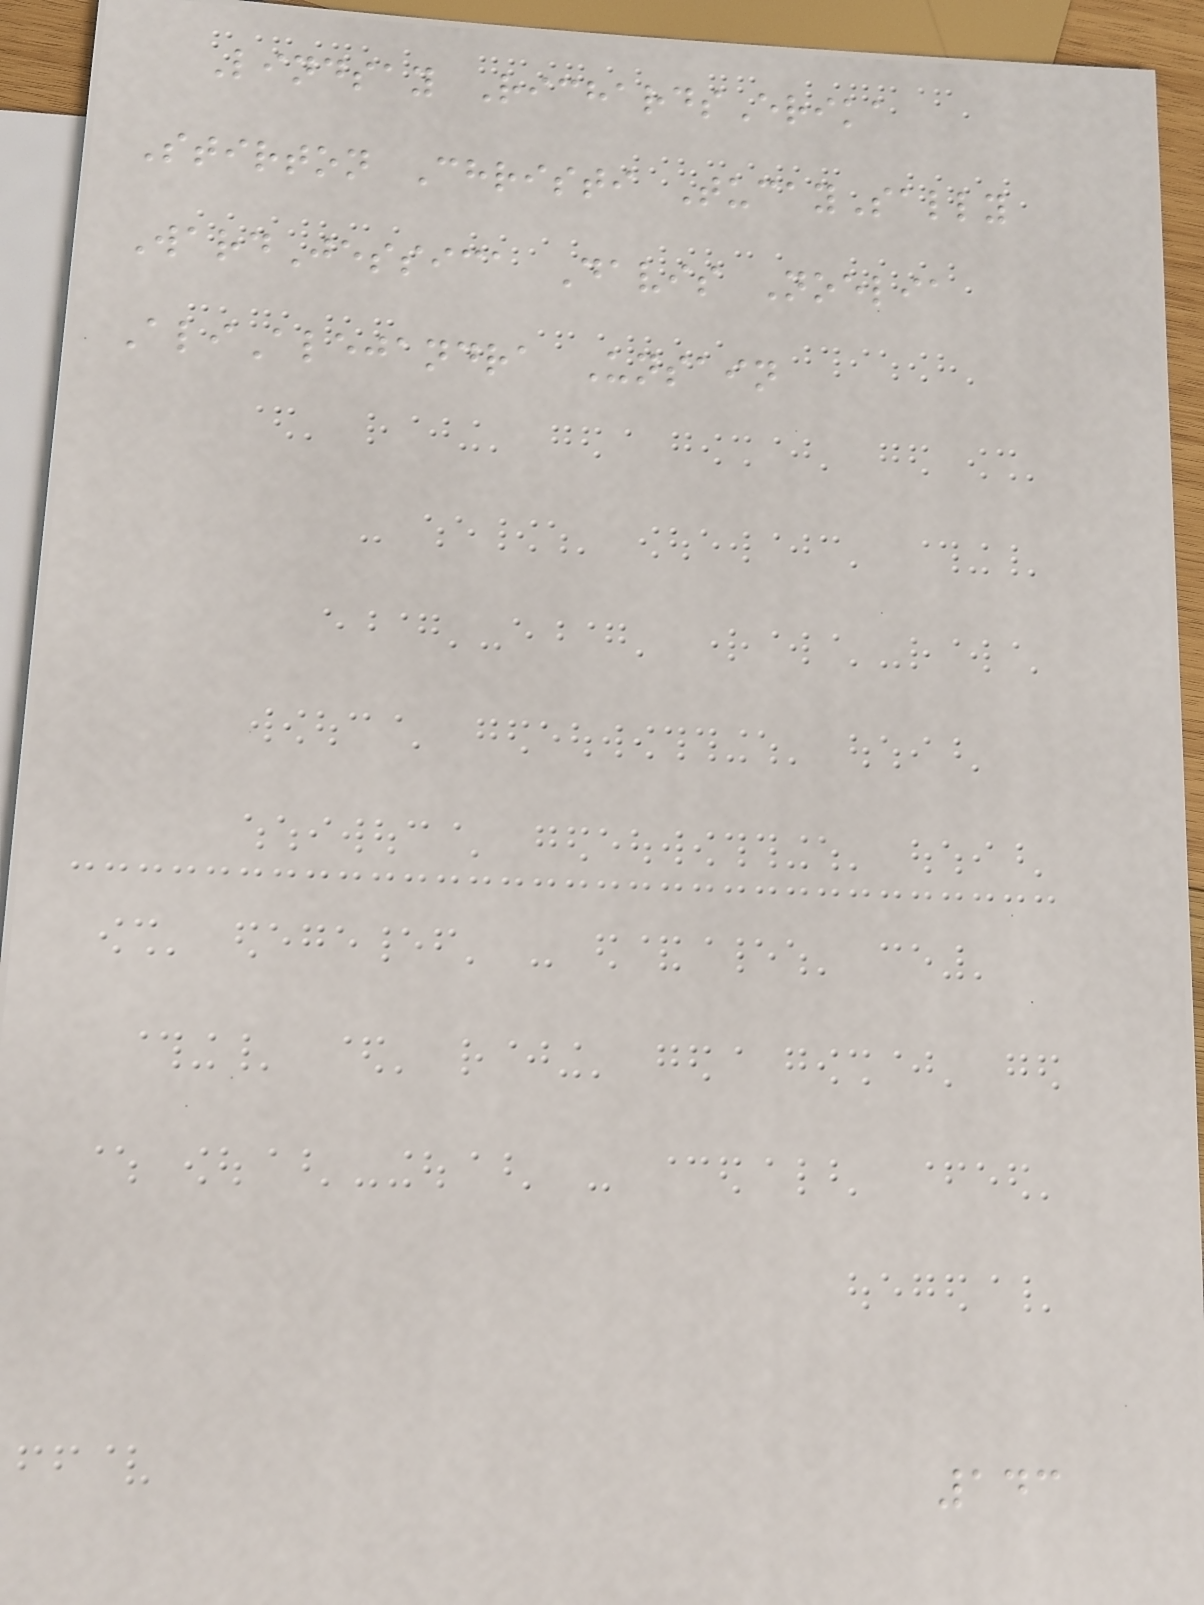Lindsay RichardsErika
Stirton Christi TucaySally
WardJessica Davis Noelia
AliAlejandra Unsain
143
